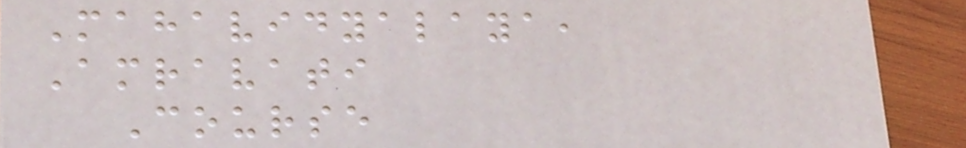Mahavidyalaya,
Amravati
Course
